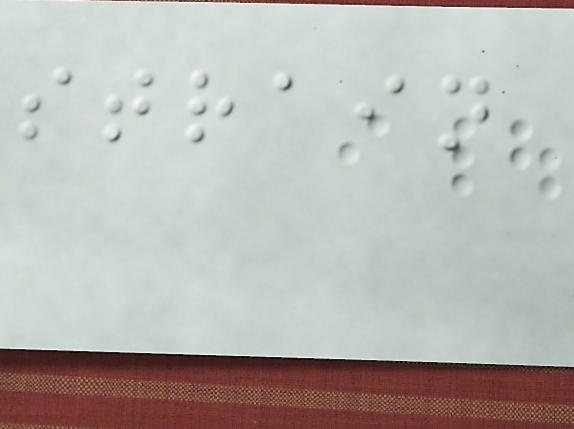strain
